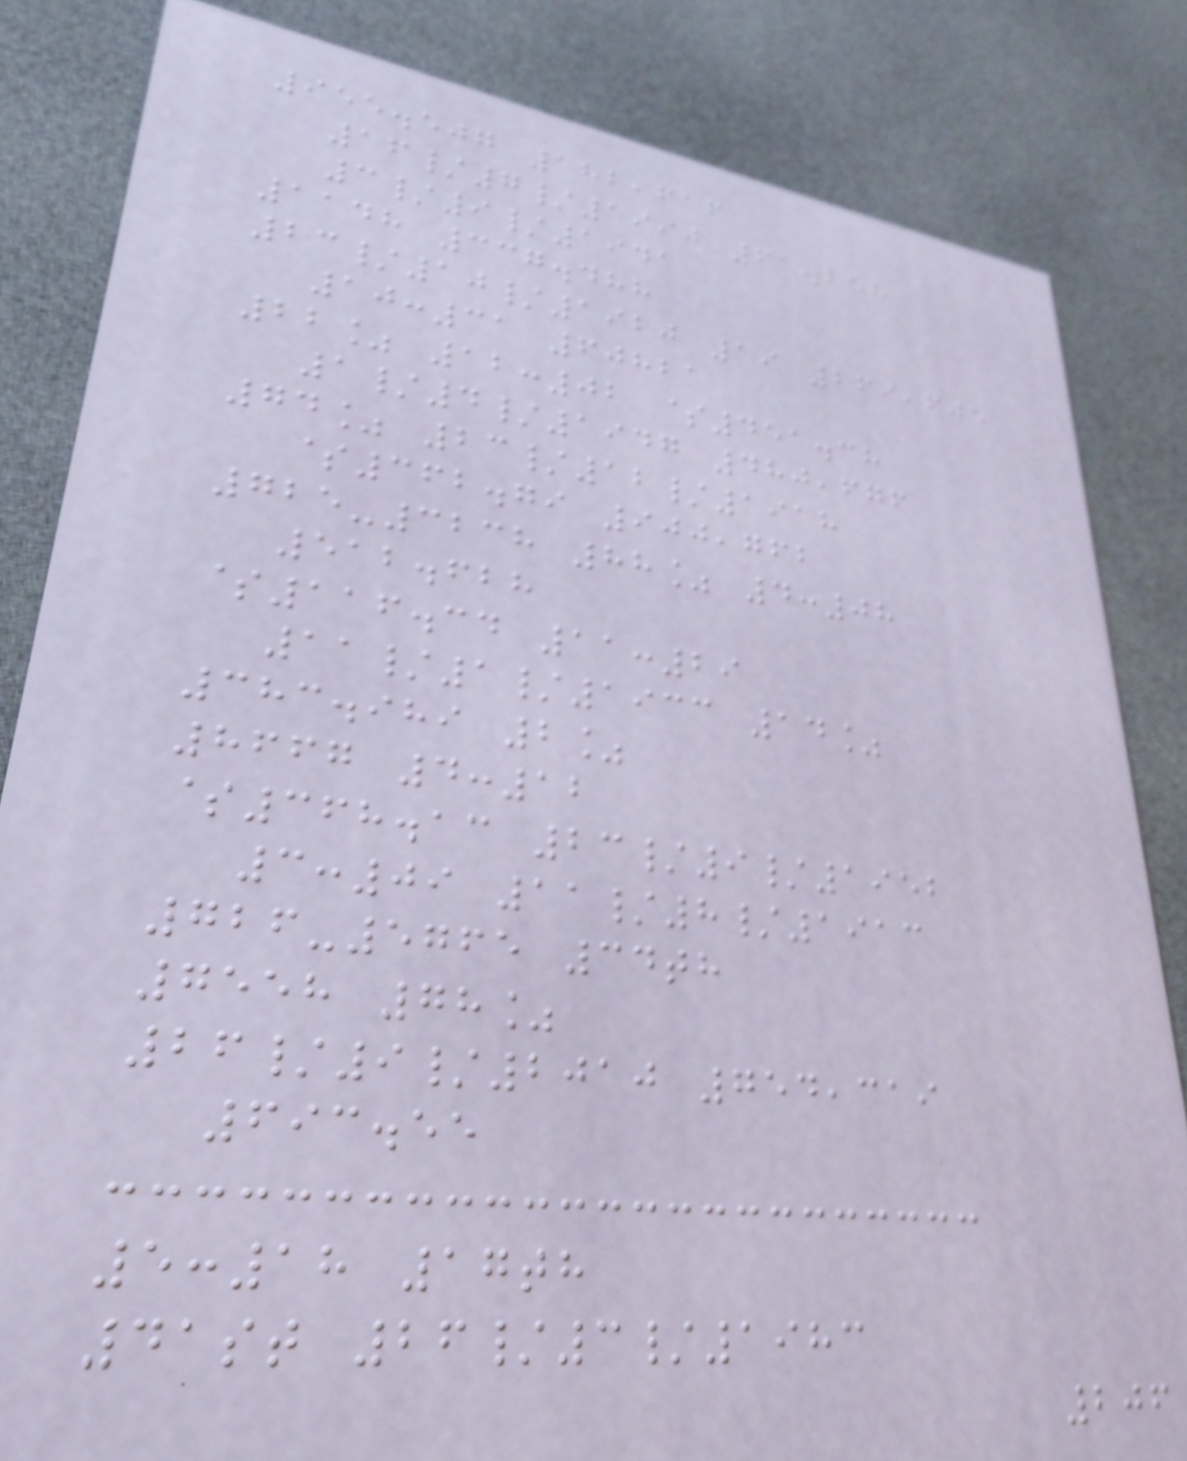955.507 182,616
16/7/1990 61.258
3/9/1941
1148 337.488
23/10/1920 19 269,605
10:31 60821
22% 12:02 $451.38
1/4/1947 480,676
74% 23/12/1918
$362.79 900,762
725-3238 88% 4:08
512.628
$116.34 11:29
11/1/1933 14%
383.989 2%
8667 4:12
$368.13 23/9/1952
3:09 11/8/1913
726-5765 34th
7558 78%
26/9/2010 754,319
693.55
5:18 17th
41st 26/3/1983
206
